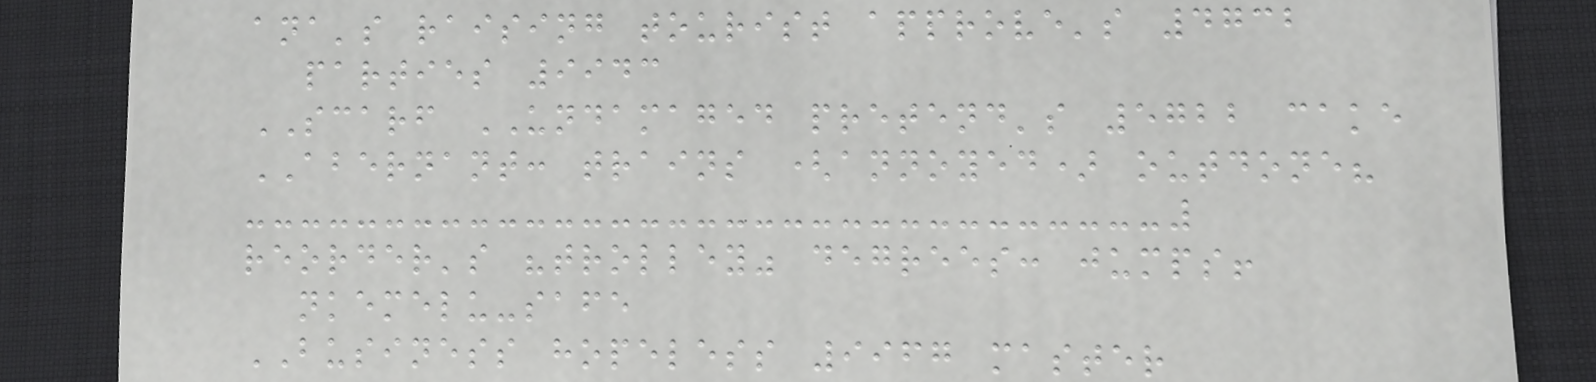ana's raising tourist approve's 4732
parties 9943
SCARF UNDAMAGED pretend's 5722 cake
ABERNANT: trains (annoyed) outdone?
reorder's "trolley" degrees: jumps!
nkemelu-safe
BUSINESS hopeless 9967 master
